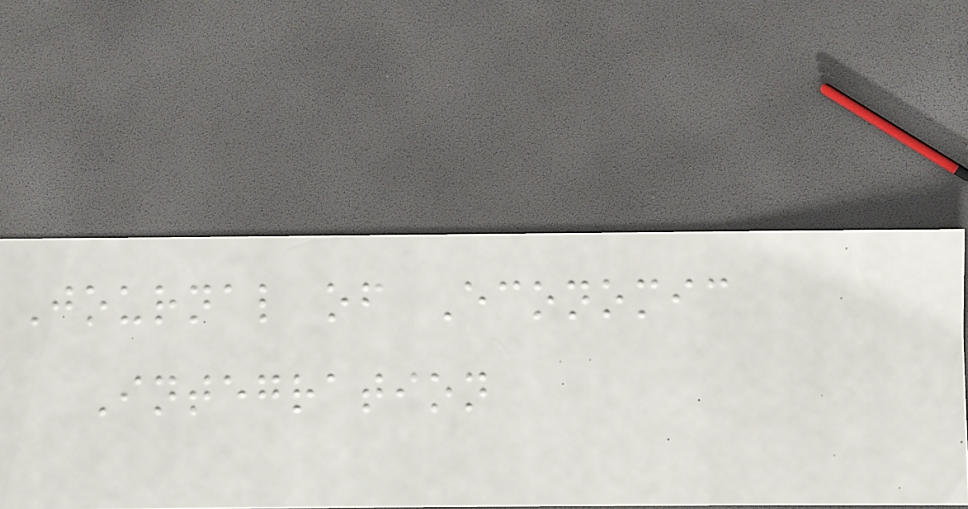Journal of Economic
Integration
